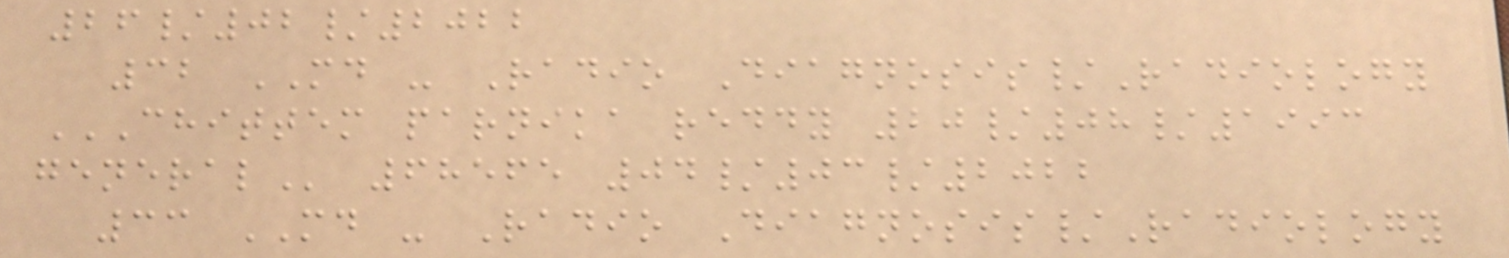26/02/2022
32 MD - Radio Diagnosis/Radiology
CHITTEM PARNIKA REDDY 20/08/1993
GENERAL 68565 04/03/2022
33 MD - Radio Diagnosis/Radiology
